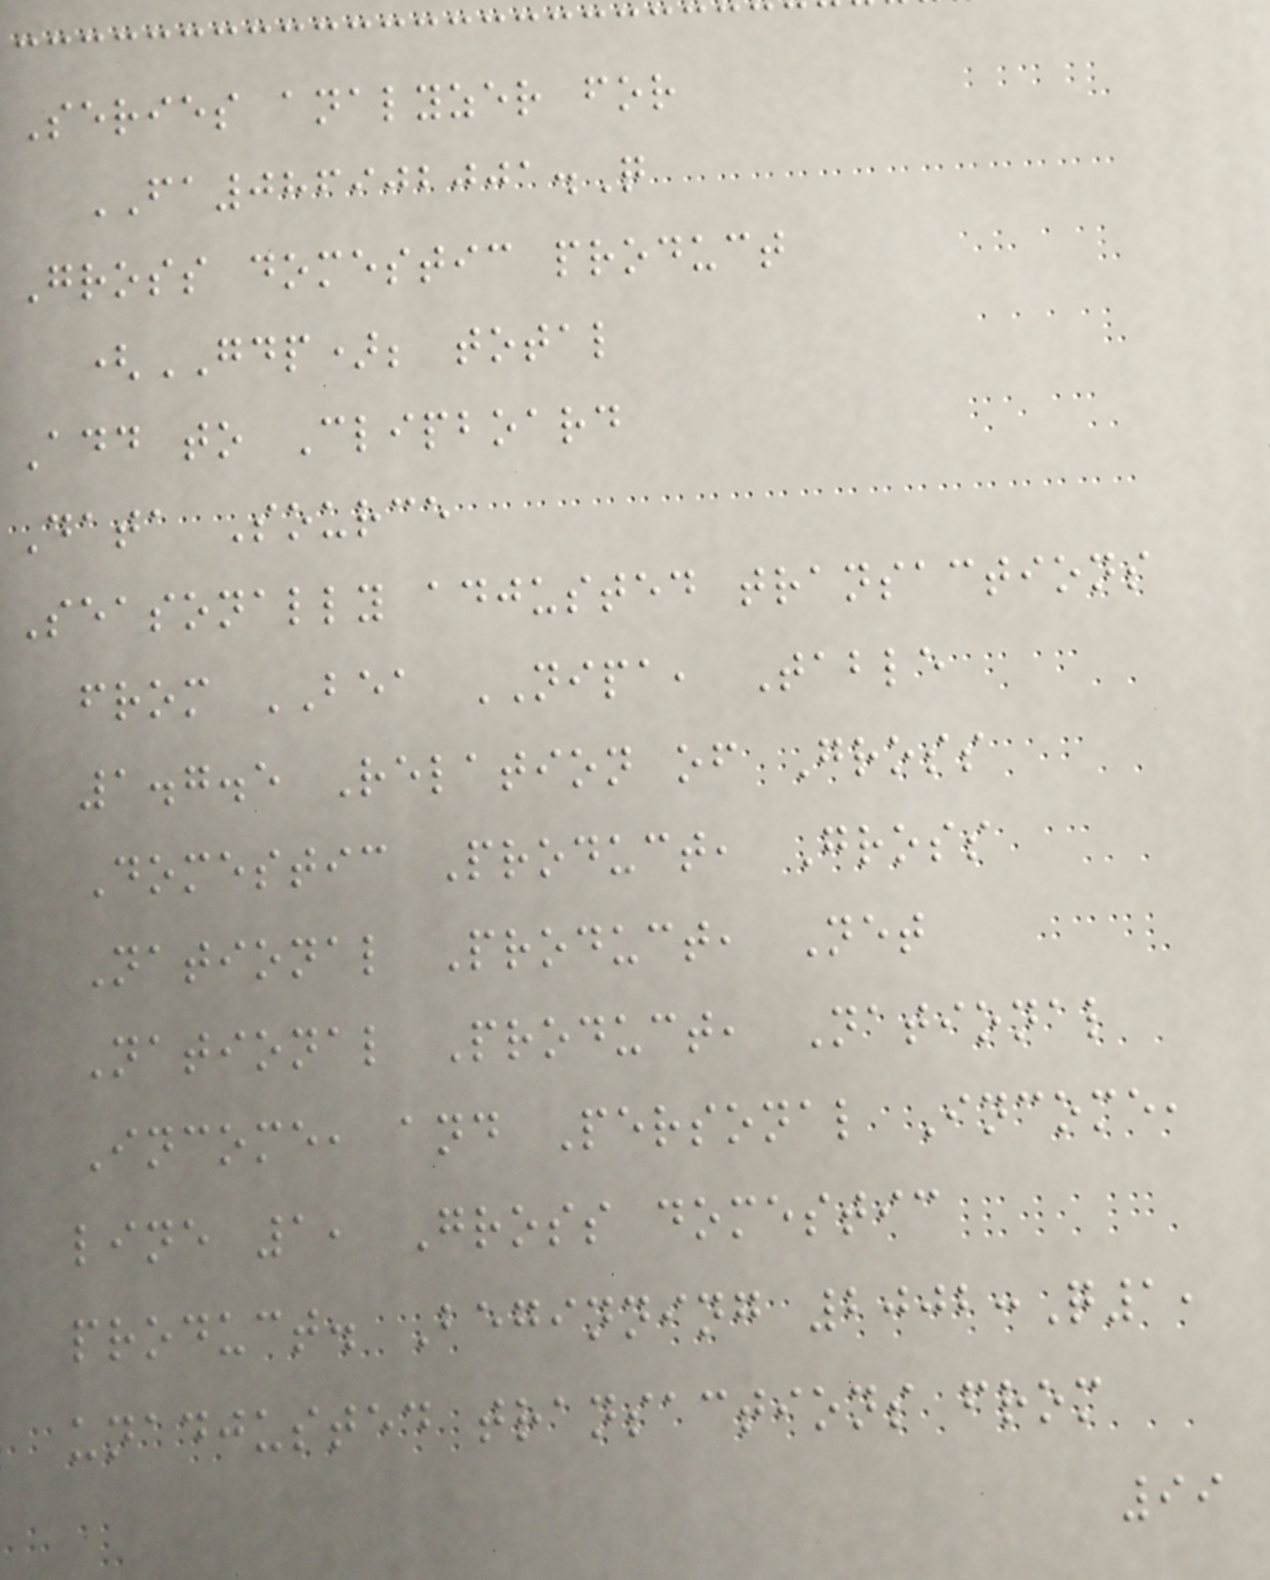Series analyzer for
FA086902001.Q
Gross domestic product
(GDP); total
Add to Clipboard
Data Source
Seasonally adjusted transactions
from BEA NIPA, Table
1.7.5 Relation of Gross
Domestic Product, Gross
National Product, Net
National Product, National
Income, and Personal Income,
line 1, Gross domestic
product. Beginning 2002:Q1,
unadjusted transactions from
99
